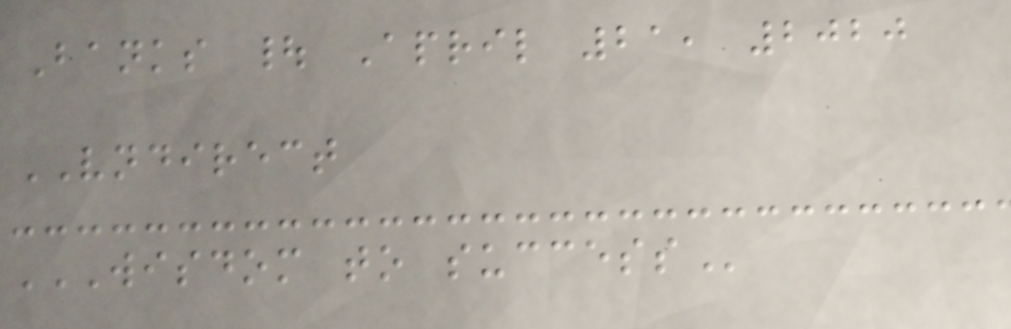Banks | April 21, 2020
VNDIRECT
WISDOM TO SUCCESS
